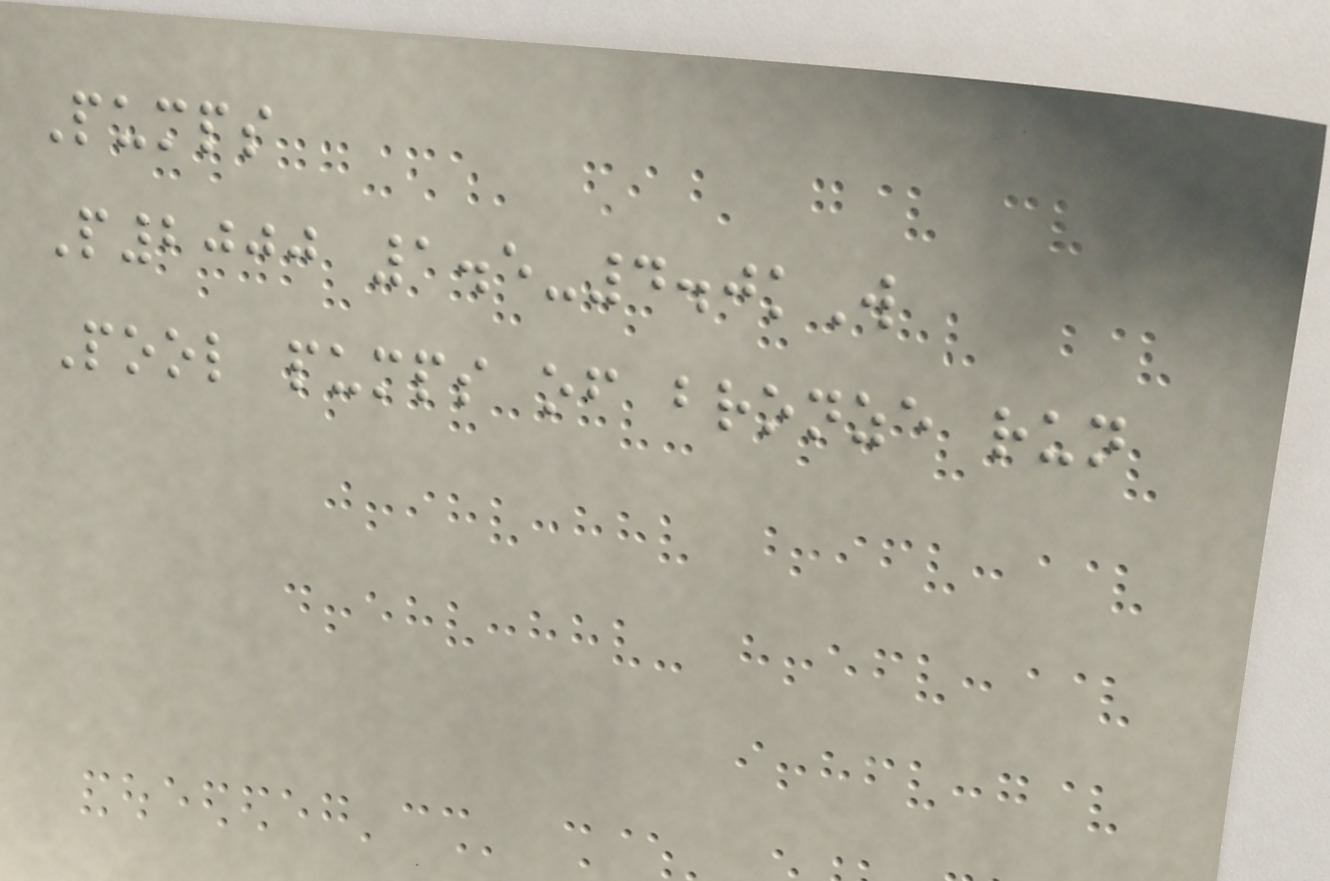Pumps
P2000 1.5-4.0kW
Pool pumps of bronze run
